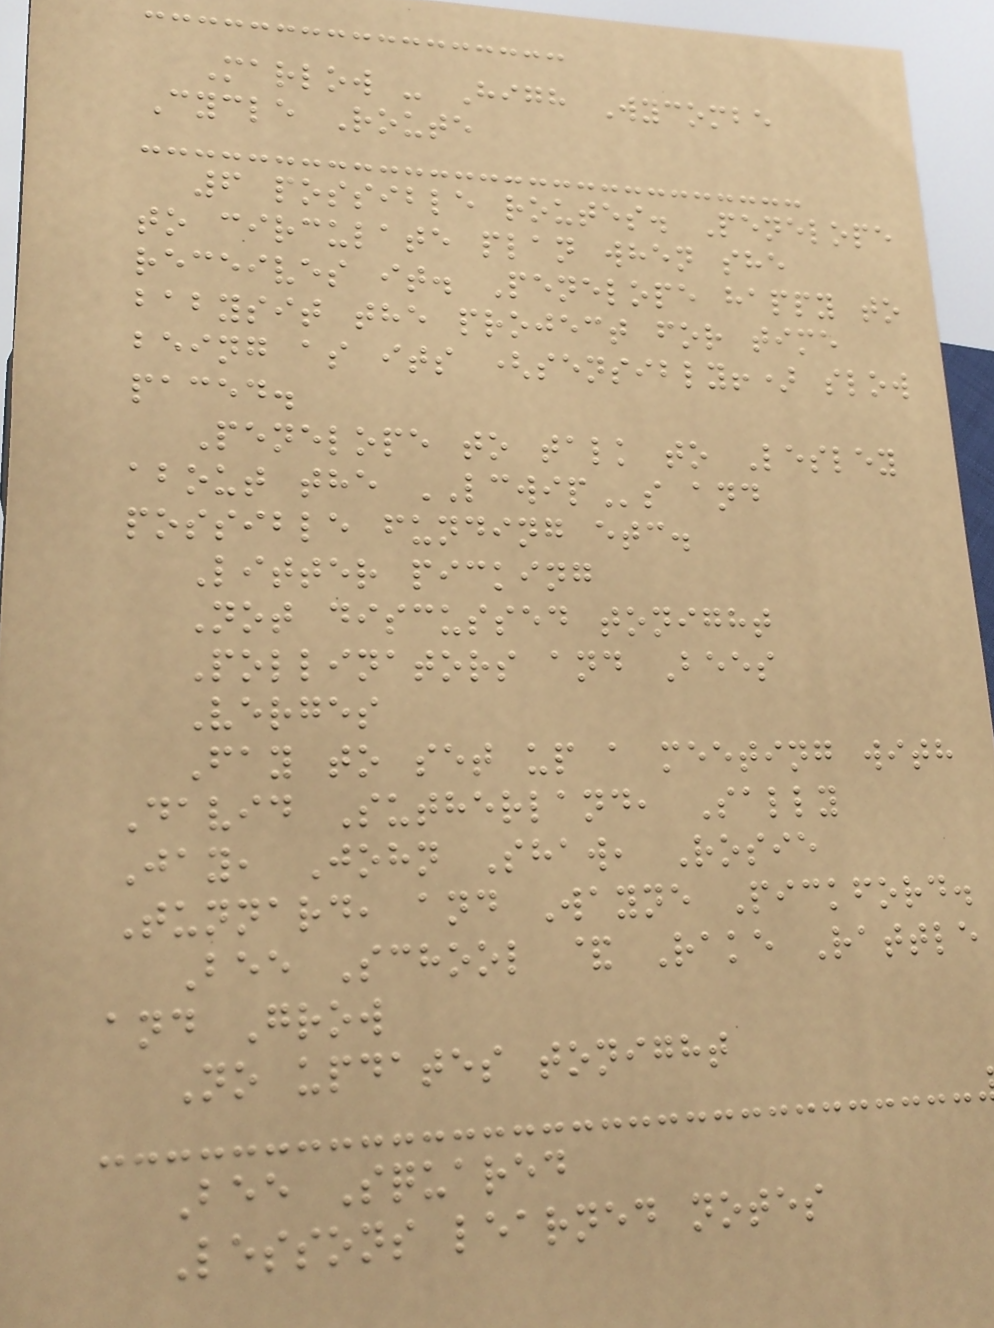Marlow - High Wycombe
Cycle Route
6 possible routes. Penelope
to circulate plan when she
receives it. Penelope happy to
babysit the project for time
being as its (sensibly!) slow
paced.
Penelope to talk to Lesley
about the LCWIPs and
possible funding etc.
Litter picking
Not discussed tonight
Pollinators and Bees
Verges
Fay to set up a meeting with
David Sutherland, Sally
Jay, John Shaw, Rosie
Tunnard, and Wayne Pickford.
Bee School & Rake Rattle
and Grow
No updates tonight
Bee Squared
Lessons learned notes
